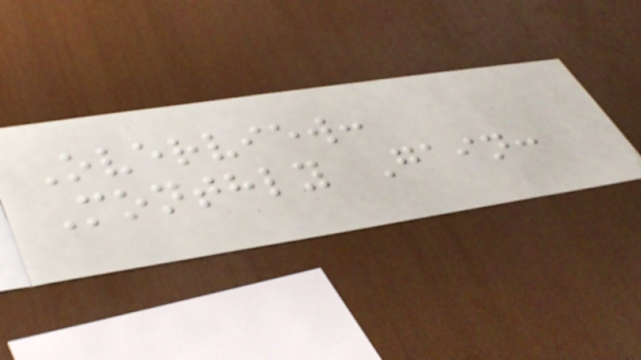Overview:
Monthly Gain:
